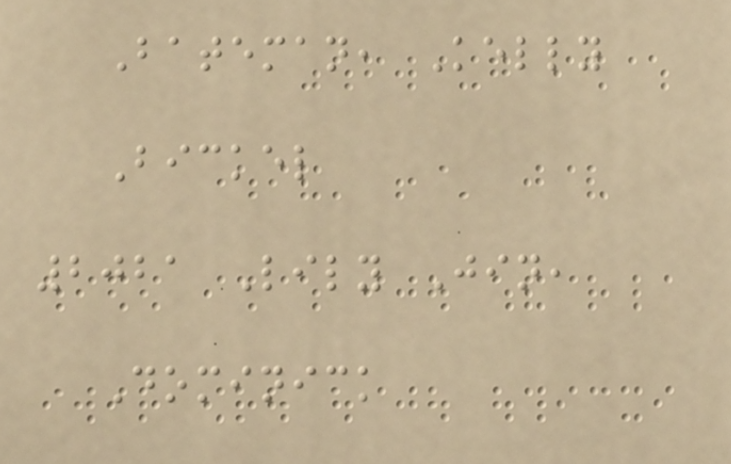Bateman, Kelly
Bickel
2021 Lily Jin,
Dominick
